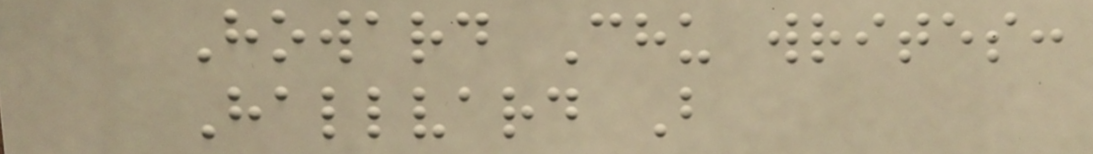Howard Chu writes:
Hallvard B
